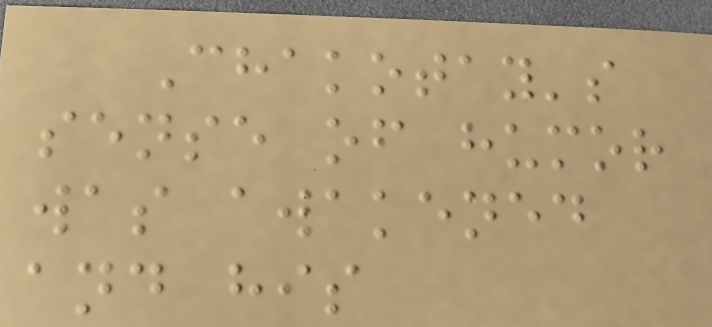Chakotay's
sense of humor
was awakened
and his
